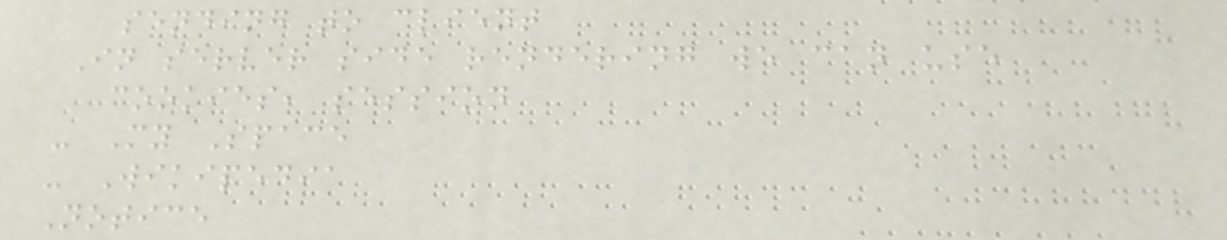sending to client
In server side rendering we can use
cookies, session
- My Space
- Wikipedia
Notice
